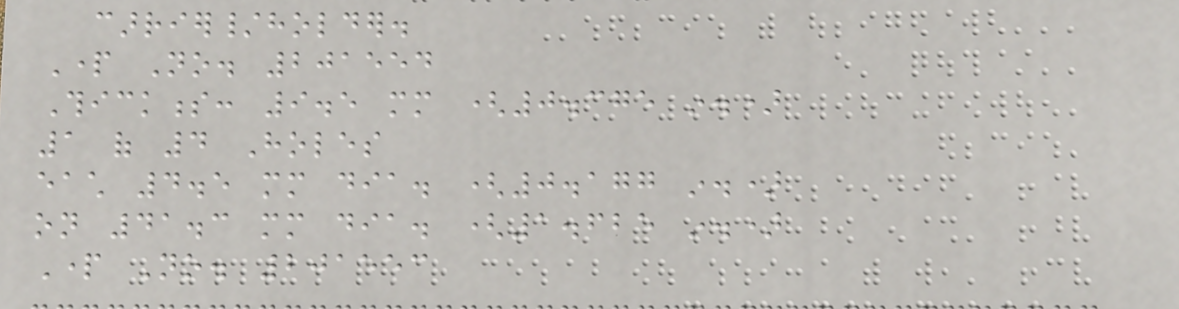carrier/holder.
Part No. 201554
Thickness: 9.5 mm (0.375 in.)
1 of 4 Holes
each 4.5 mm dia. (0.177 in.)
on 41.3 mm dia. (1.625 in.)
Part No. 201553
